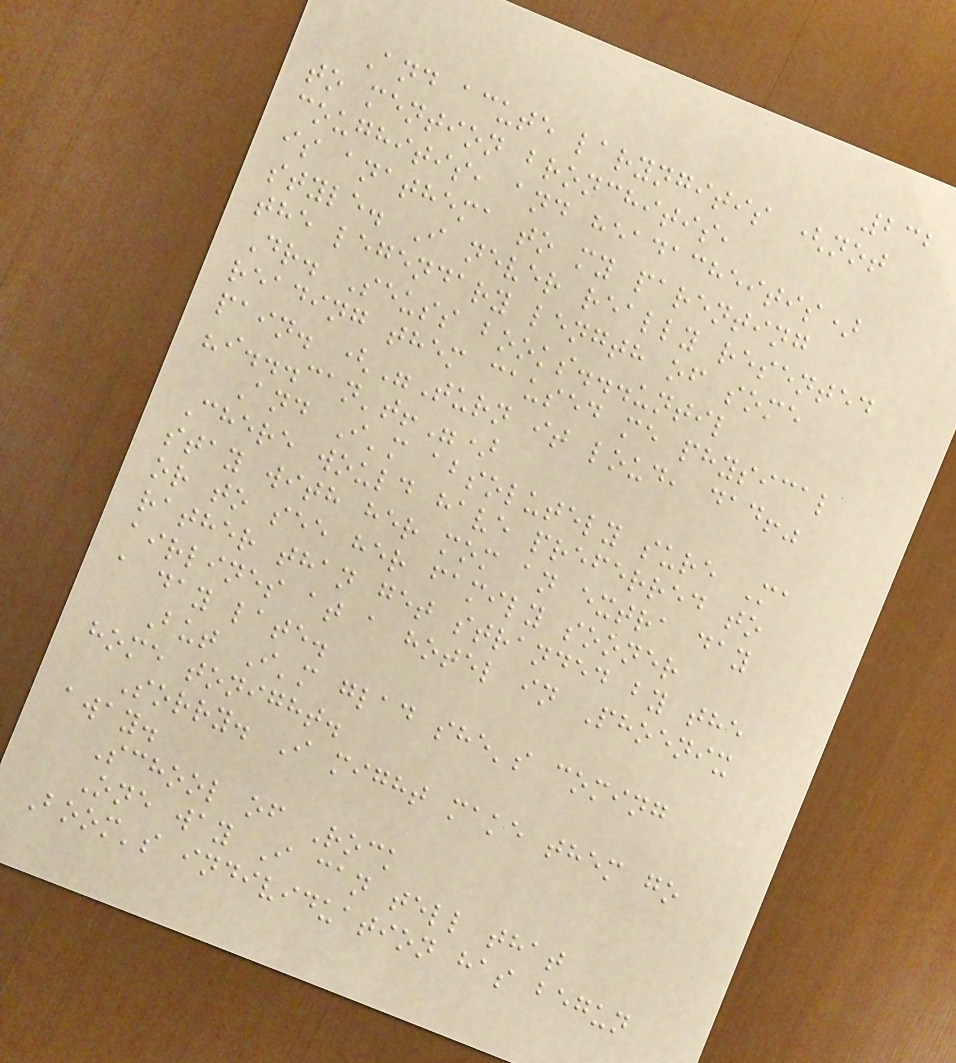232
And acute laryngitis (not
to mention bronchitis,
coughitis, and headacheitis)
is anathema to my parenting
style. I never really resented
the legendary length of some
Dr. Seuss books...until
reading them caused me physical
pain. ("Turn it loud, dad!"
"i...can't!")
And I'm absolutely sure Ma
Chere would have preferred to
stay with her mom an extra day
or to see her family sooner
rather than get stranded by the
airlines at a hotel in Phoenix
a day late.
But I'm glad she's coming
home tonight.
Sorry. I might make them go
away.
School of Rock
One way I can tell that
Boom's individuation has begun
